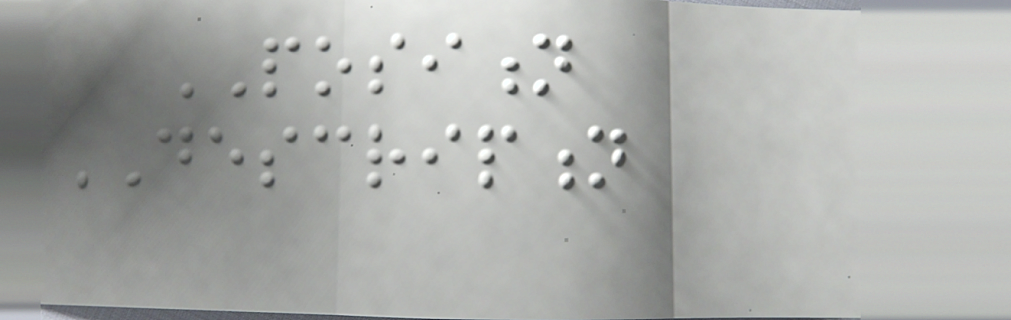POSITION
DESCRIPTION
